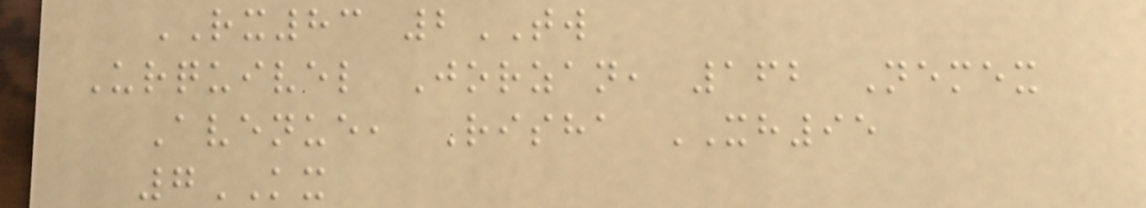RX83 2TW
Urquivel Jorzan, 162 Nemex
Avenue, Risha XH95
7KX
